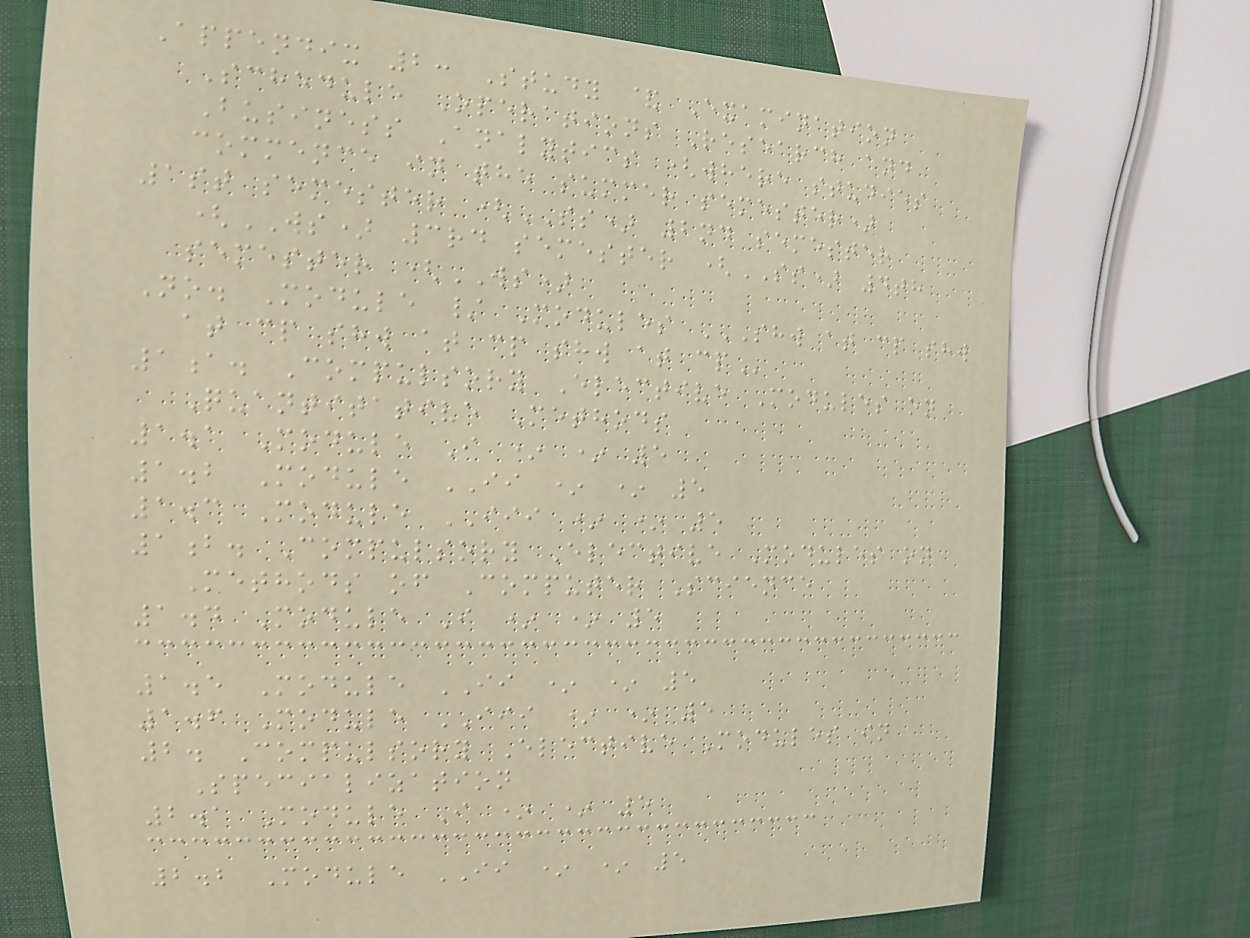Appendix 2: Study & Examination
Schedule Operations Research and
Business Analytics (where studies
commence in the summer semester)
1st semester (SS) 2nd semester
(WS) 3rd semester (SS) 4th
semester (WS)
No. Module / Modules SHW AT CP SHW
AT CP SHW AT CP SHW AT CP
1a. Compulsory Elective Modules on
Quantitative Methods
1.1 Module I * * 5
1.2 Module II * * 5
1.3 Module III * * 5
1b. Compulsory Elective Modules on
Methods of Computer Science
1.4 Module I * * 5
1.5 Module II * * 5
1.6 Module III * * 5
2. Compulsory Elective Modules in
Specialization
2.1 Module I * * 5
2.2 Module II * * 5
